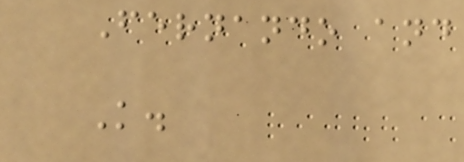Fernando and
K.
